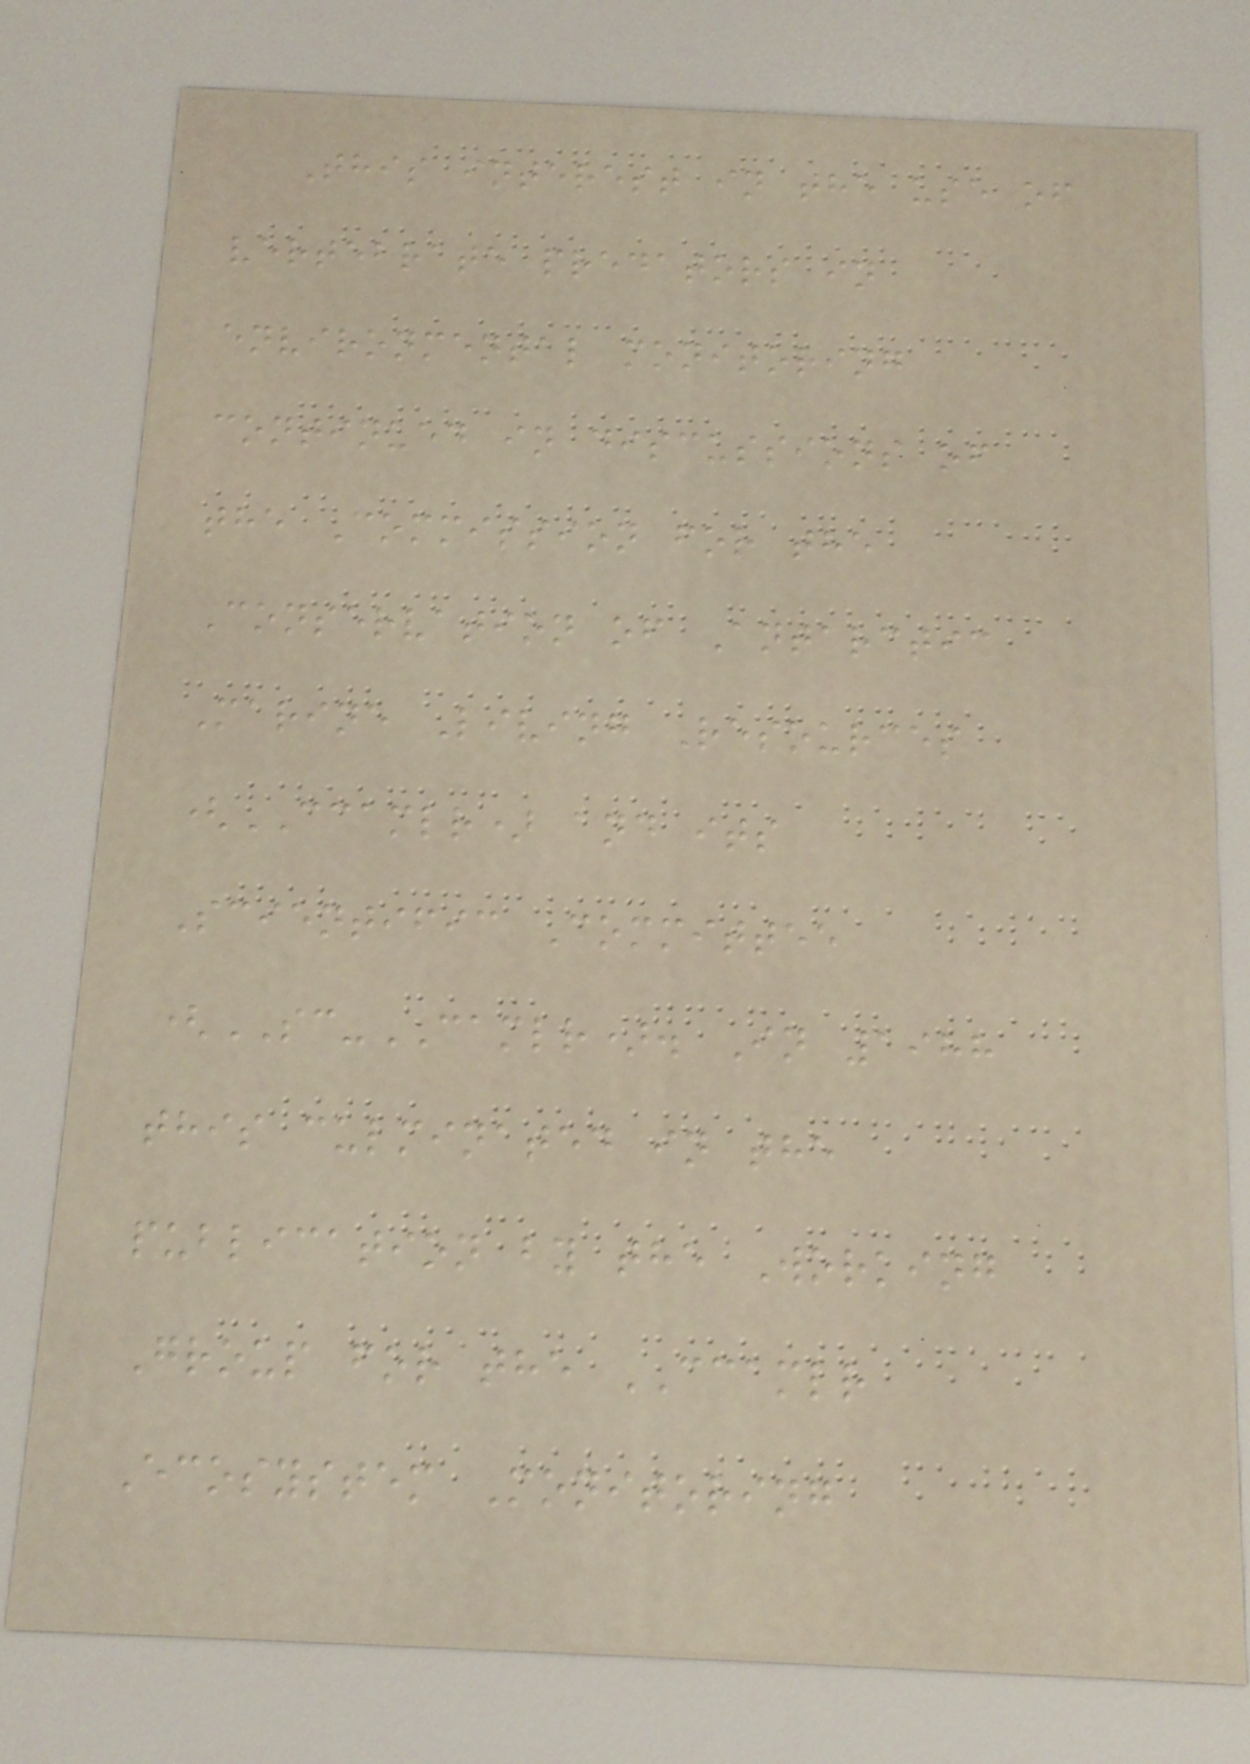This interest in the use of
vertebrate predators in
environmental monitoring
continued in discussions of
the Commission for the
Conservation of Antarctic
Marine Living Resources
(CCAMLR) and its
Scientific Committee
(SC-CAMLR). In 1988
this culminated in the
publication by the Working
Group for the CCAMLR
Ecosystem Monitoring
